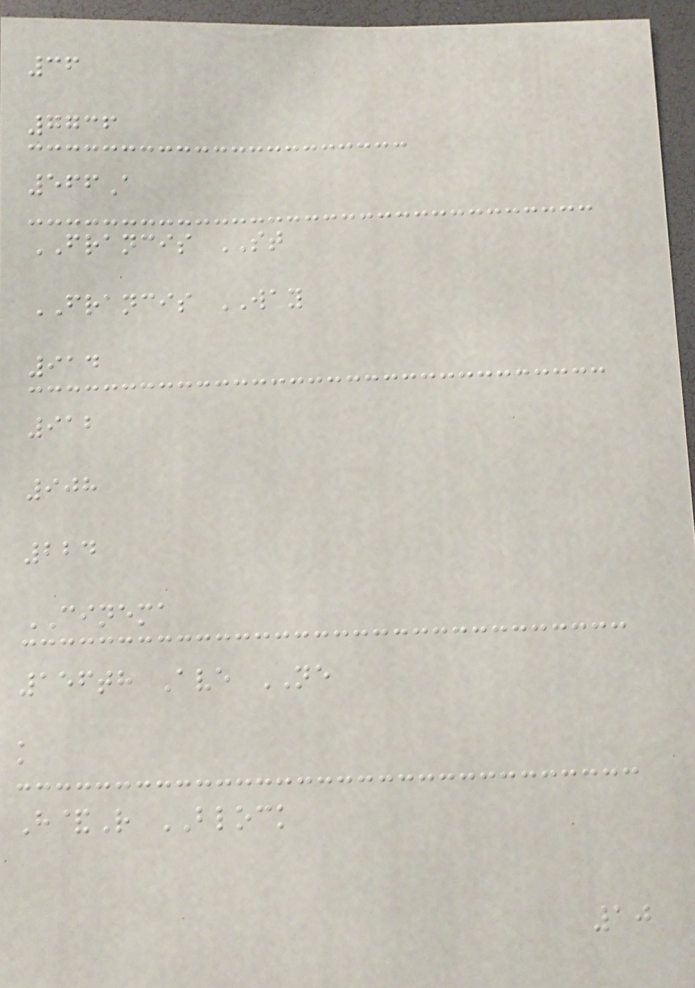36
7736
566A
FRANCIS ST
FRANCIS WAY
914
912
908
224
CINEMA
156th Ave NE
k
H&R BLOCK
10
